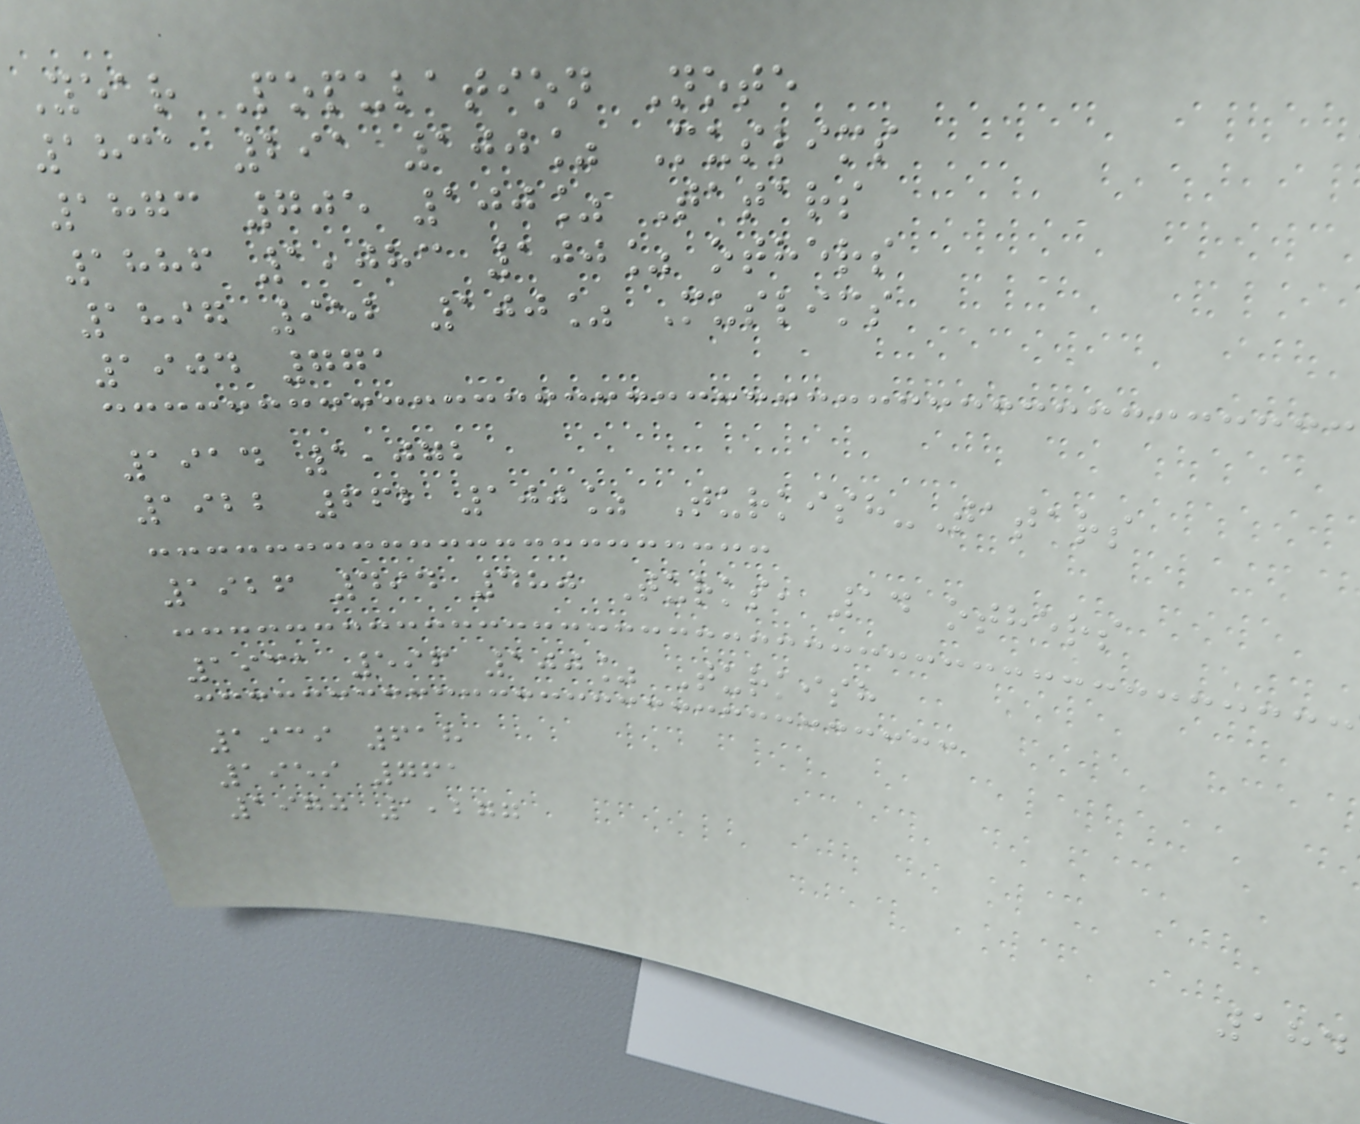Year Population Note
1831 291 100% Muslims
1873 705 100% Tatars
1886 1,083 100% others
1897 952 100% Muslims
1904 771
1914 1,072
1922 662 100% Turkish-Tatars
1926 494 480 Turks, 14 others
1931 596 100% Turkish
1939 618
1959 761
1970 1,277
184
